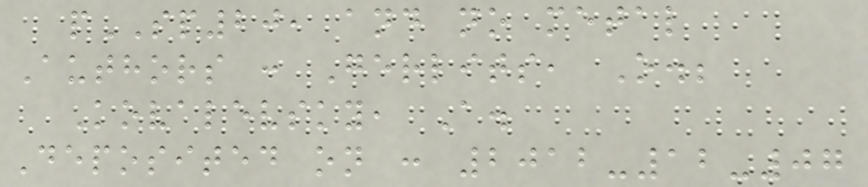pSP20, and no metal
Authors : Gerlits, O.;
Kovalevsky, A.
Deposited on : 2012-12-07
